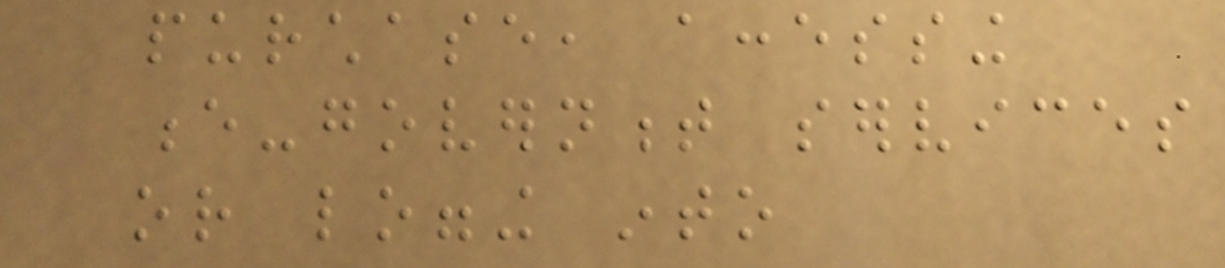purchase, accessing
e-government services
or logging into
